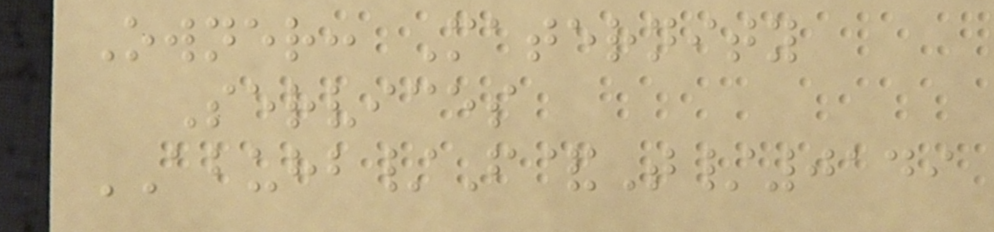Owner: Maternity
Services
ABUHB/F&T/0149
